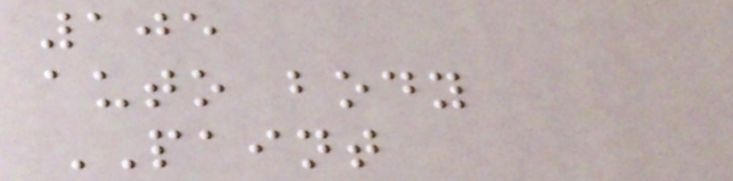105
auto body
PAINT
